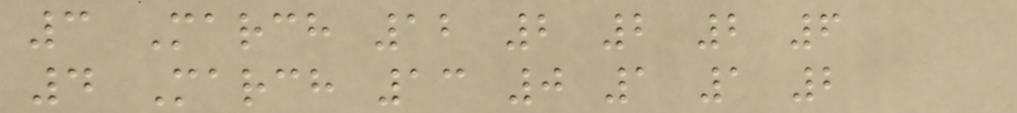3 March 12 2 2 2 6
4 March 13 0 1 1 2
